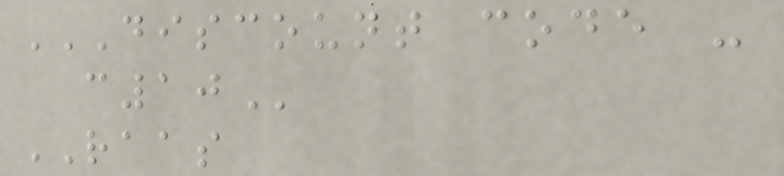DISCOUNT CODE -
C10
RAAS
